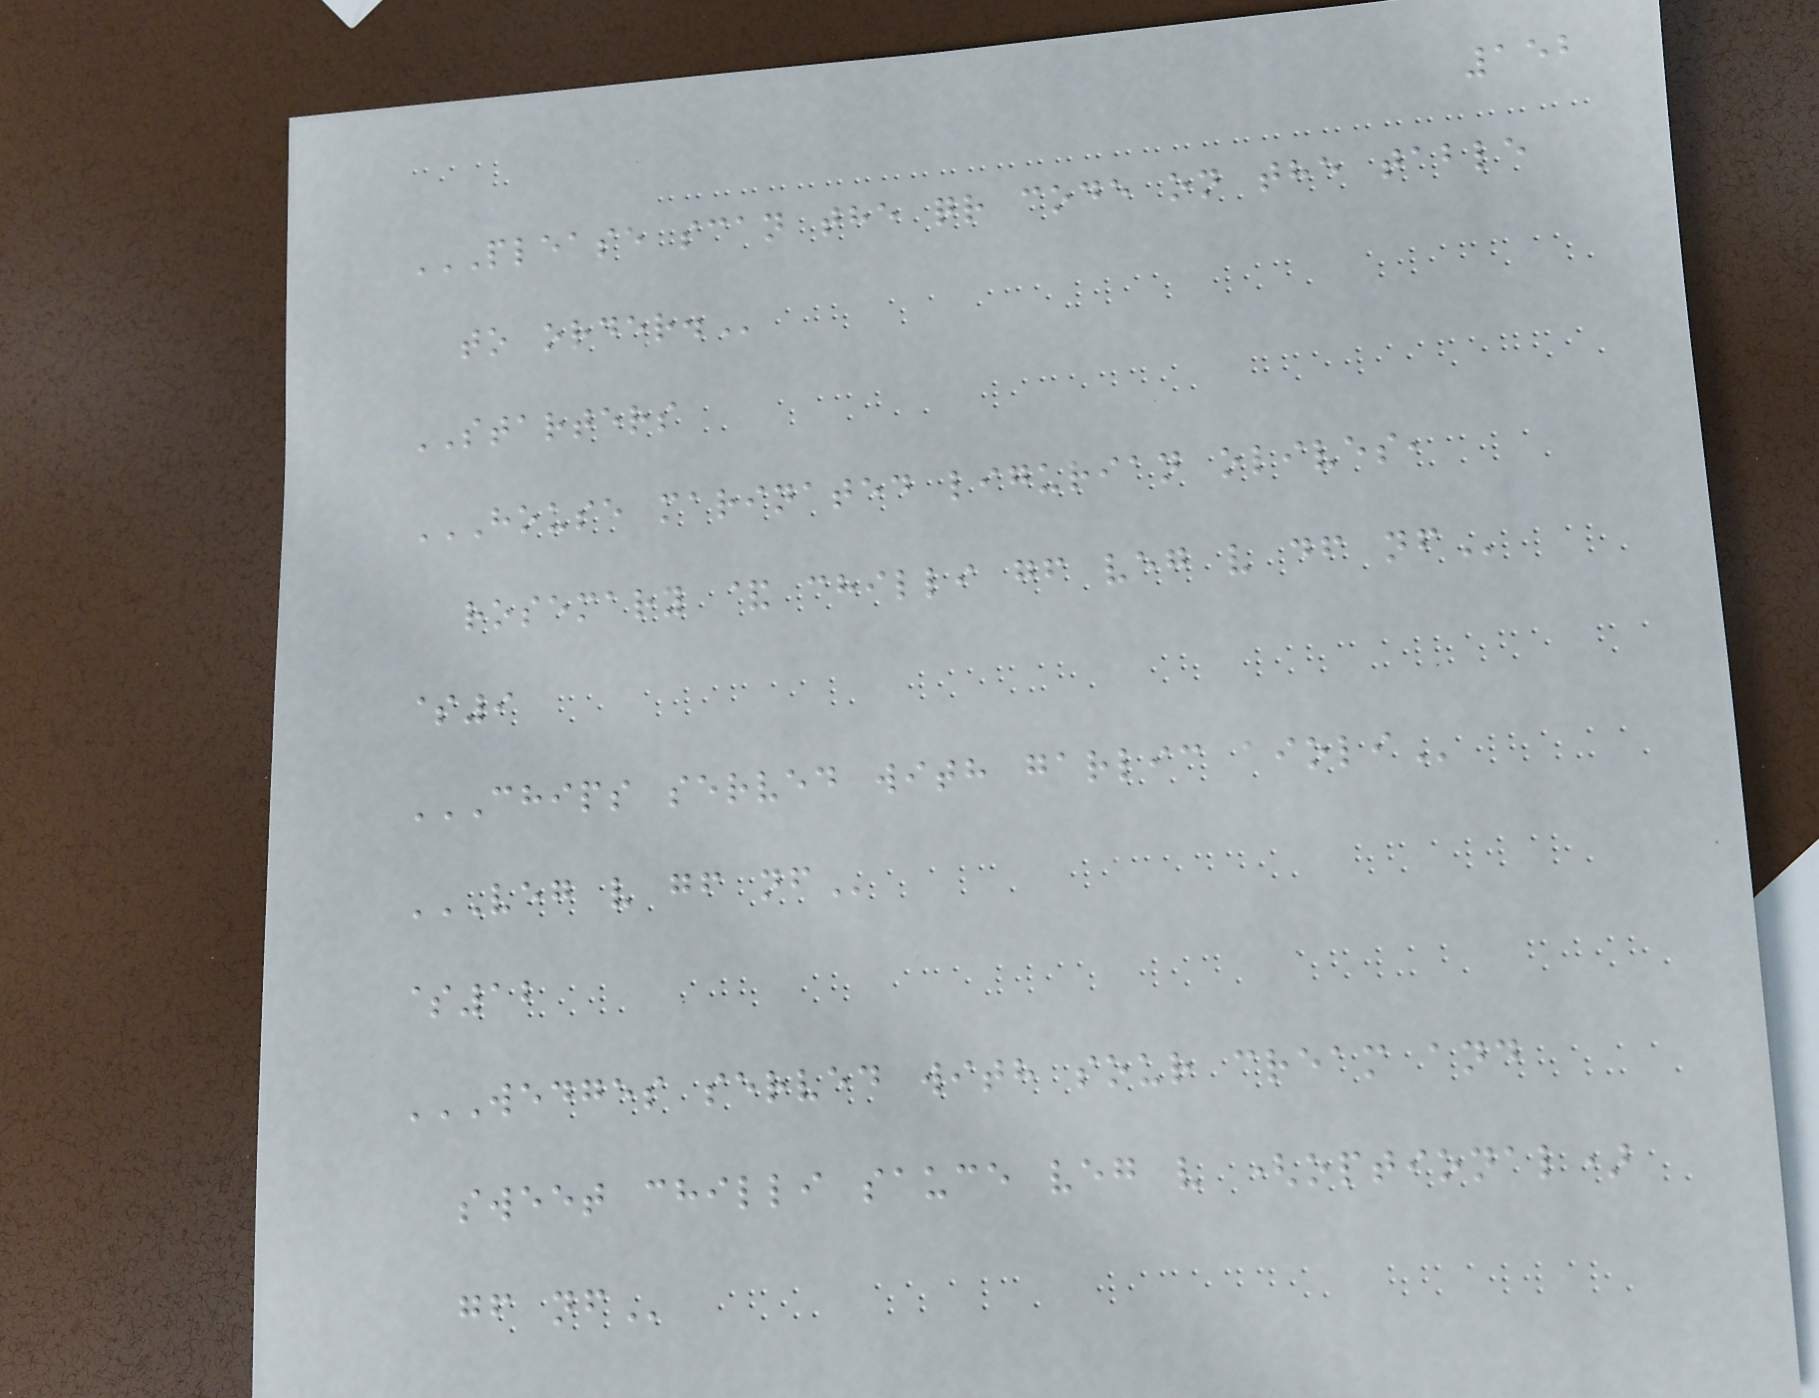152
PLEASE SCAN THE QR CODE ON THE TABLE
TO ORDER.
STARTERS
HOUSE MARINATED LIGURIAN OLIVES,
ROSEMARY & CHILLI GF VEG V DF NF
$9
CHIPS SERVED WITH GARLIC AIOLI
VEG V GF NF
$12
WEDGES SERVED WITH SOUR CREAM AND
SWEET CHILLI SAUCE VEG V (OPTIONAL)
GF NF
